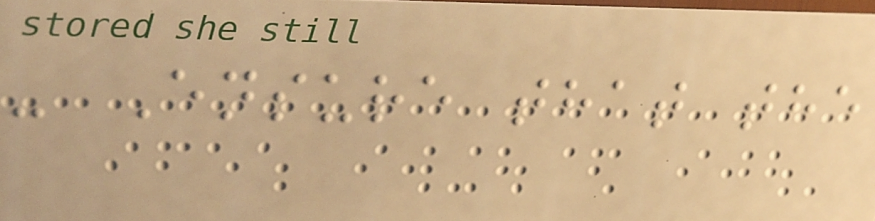- Ensure that the
